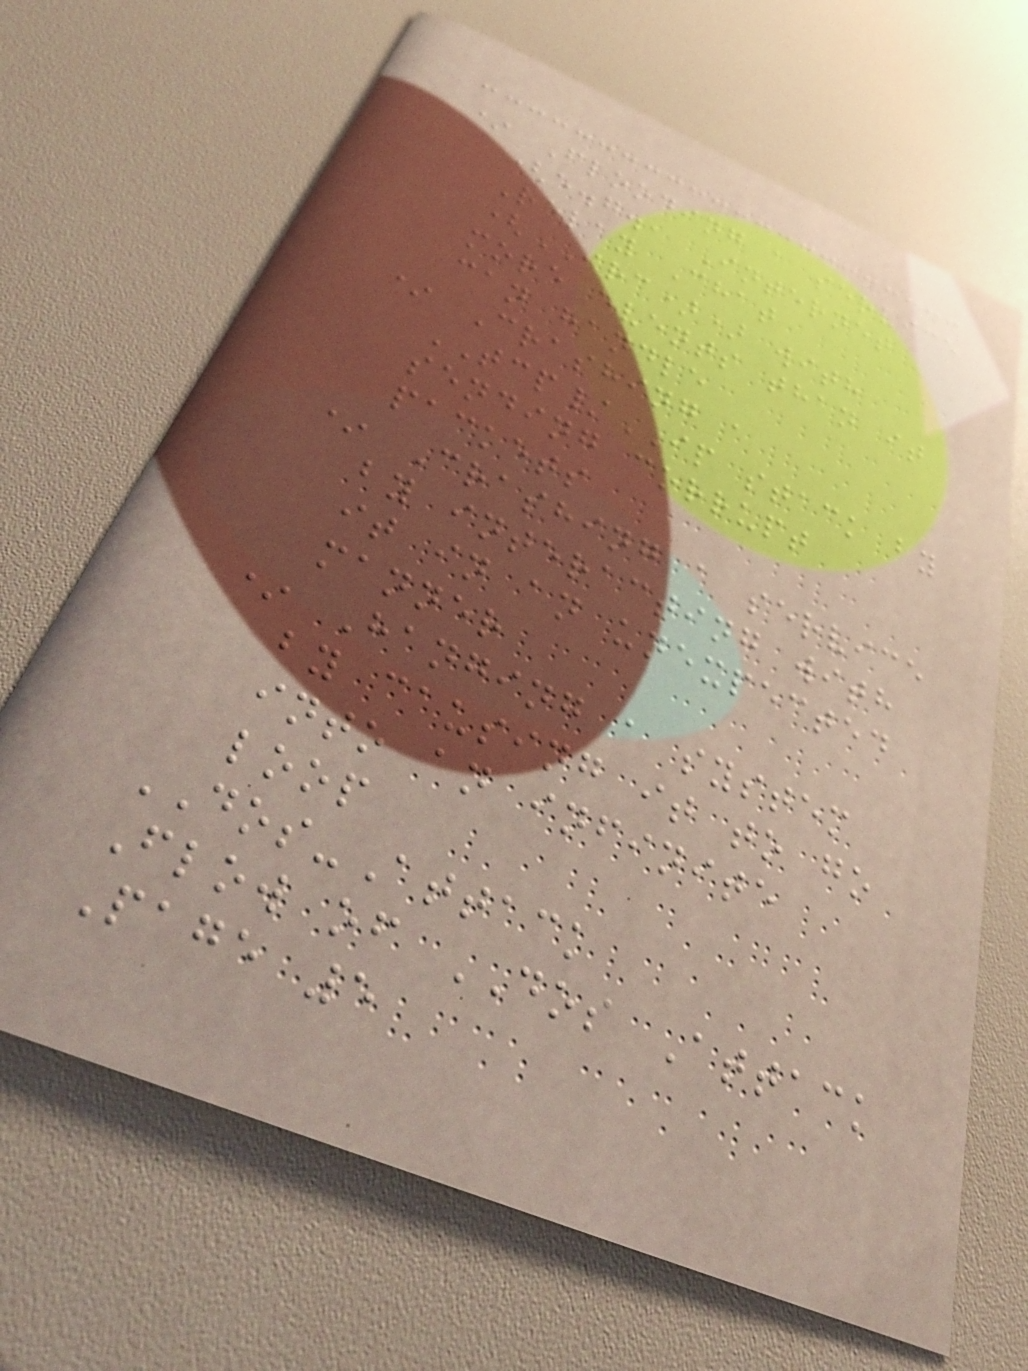* Flooding a service
(e.g., Internet
Relay Chat
(IRC)) with
more events than it
can handle
* Crashing a
TCP/IP stack by
sending corrupt
packets
* Crashing a service
by interacting with
it in an unexpected
manner
* Hanging a system
by causing it to go
into an infinite
loop
DOS-Attack
Flow of DOS Attack
Page 5
